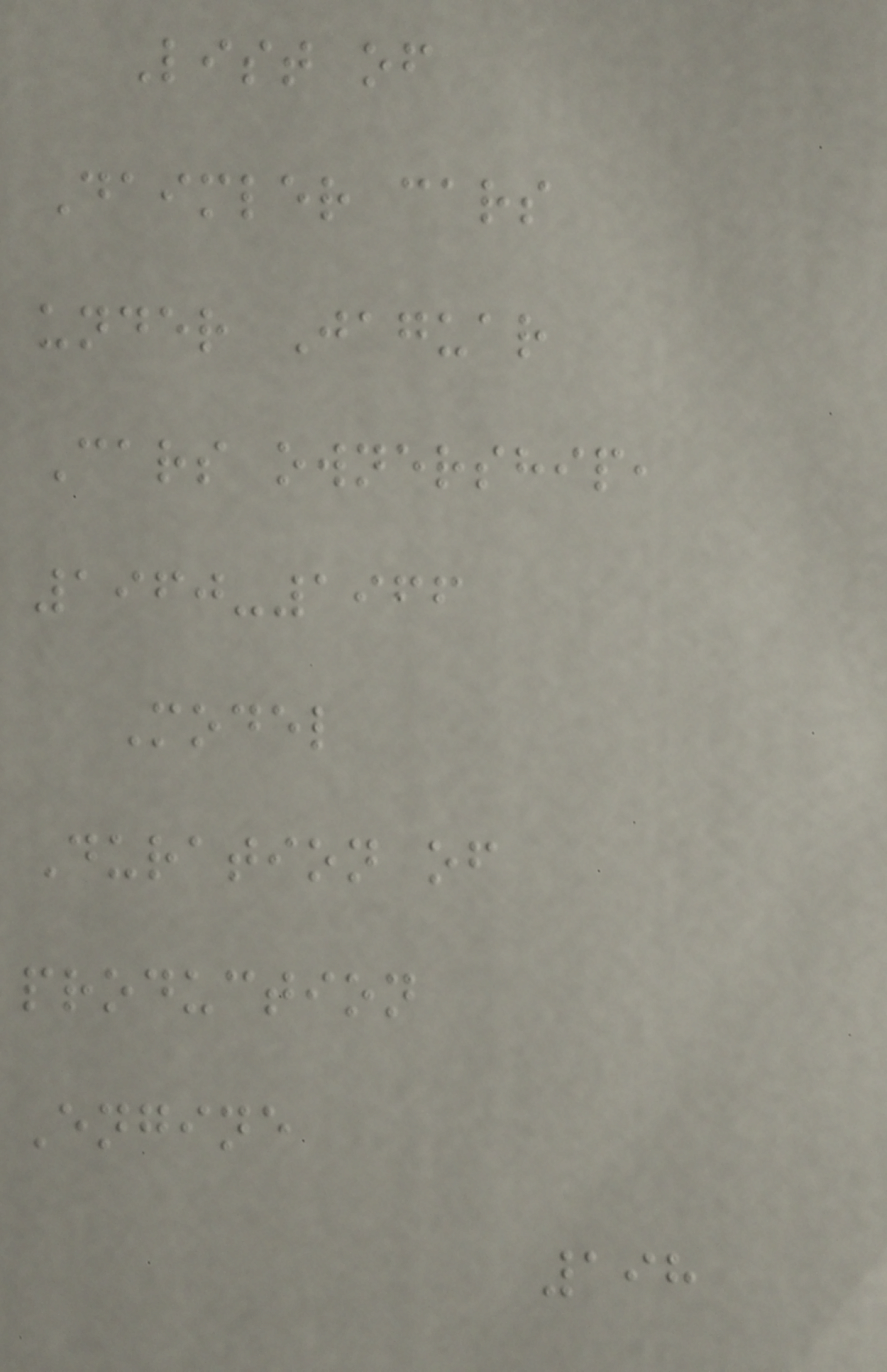List of
Daimler cars
under Jaguar
Cars ownership,
1960-1966
Model
Duration of
production
Engine
198
